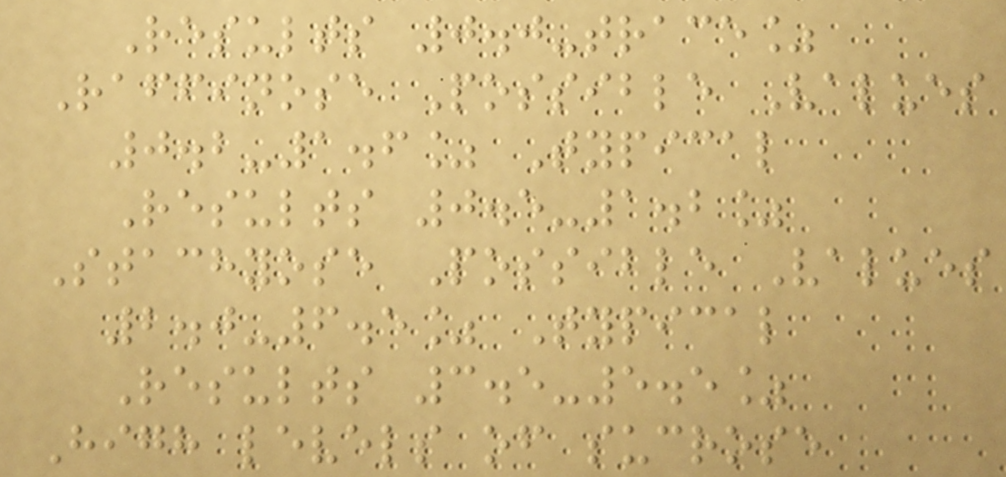Results 0.0-trace%
Raffinose Possible Values
0.2-1.6% Typical
Results 0.5-1.2%
Stachyose Possible Values
2.0-6.5% Typical
Results 3.5-5.5%
High levels of sucrose
